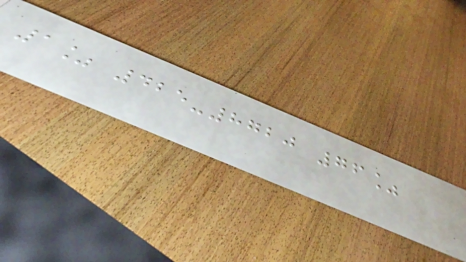1% 425-8720 76%
